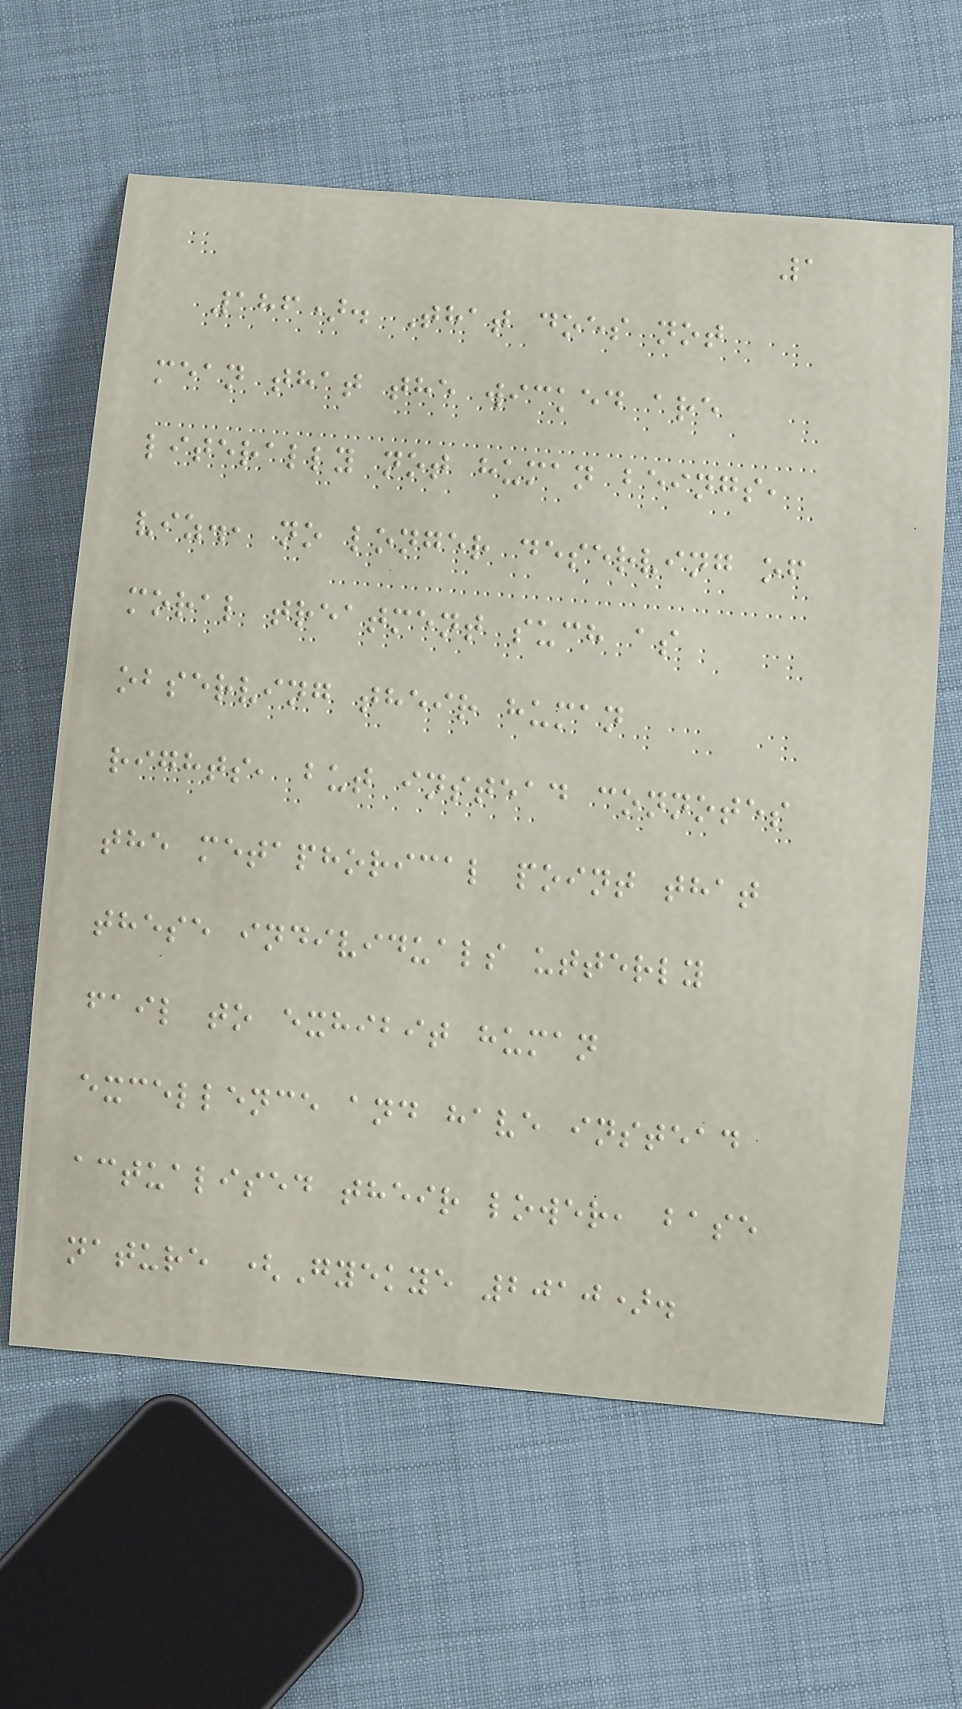1
186). That does not
mean that the wicked are
literally not human beings,
viz., no longer deserving of
moral treatment such as
observing their human
rights, but instead connotes
the metaphorical point that
these individuals utterly
fail to exhibit human
excellence and have instead
actualised their lower, base
nature (Gyekye 2010).
